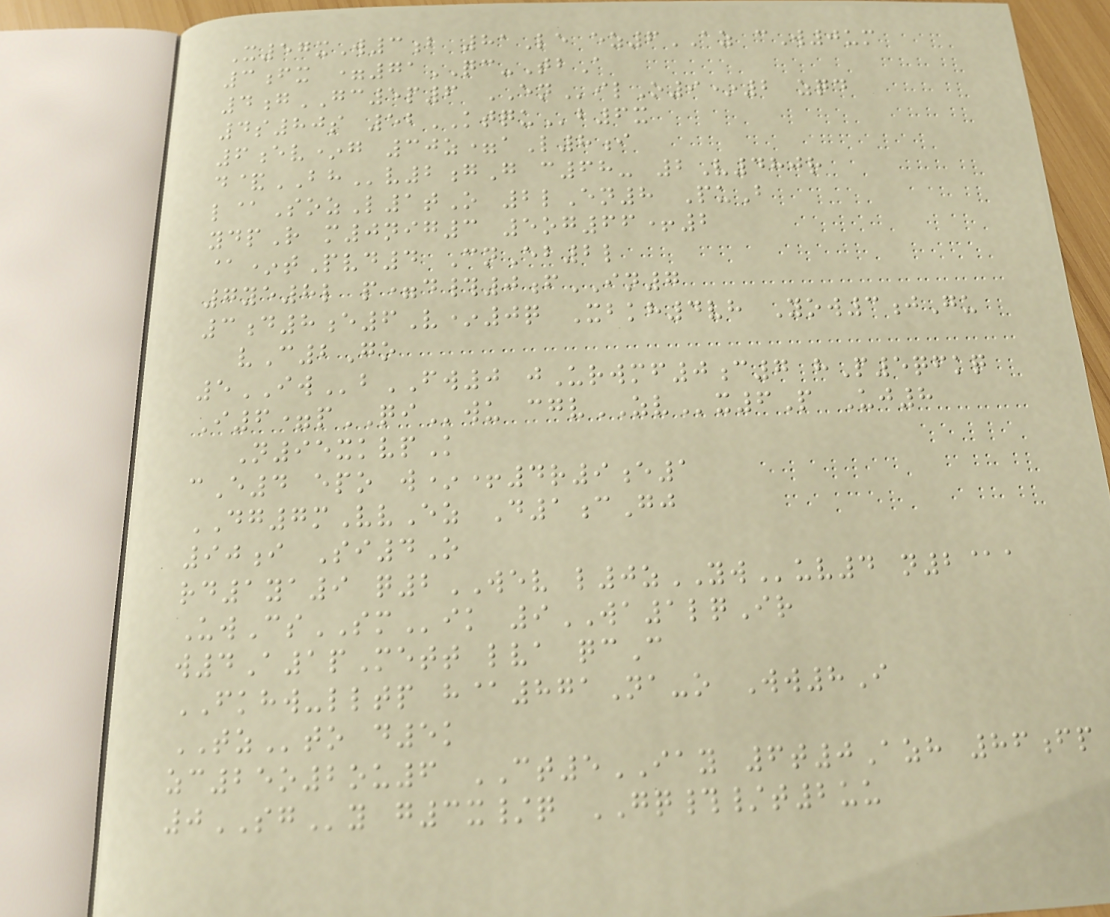X57xW3b 81Le ez6AZ cW0um
3fx =71QC-TbA
4gGC5p6 ENilO9*2 zqd
4s80s 52KTQUb6x
6ev*g 30z=aL8i
d&BHv2gG c68- 2V480r
l@SozL1tO 2lEn8 PuB
ydpR m0nig3 5og66+2
@*tPvd4 CnEb2l
7ye8l p=d#0fIN7
3d8e6V*0q Xbkh4vh Yow3jGu
vC2Go
5IWbFW0 jUrwmf0c7 hP5qfkq
I6=pQIwu cgvZVx6P Uj8
N95xkvpK
cE4 epo w*+4r9e1
DG7mVvEz D1cGj
90i Si4O
rd1ya9 q2WEV l0zYWuv4 n2@a
UwCsSMik 9WA1lqIr
w4A1pMett lva qcC
FKHW-lltp h@871Na-o Ww8I
TZto d5k
zc25o2ou6 CT5IAY 6t0Azh 86fp
0SGy g3x/q GQ#/t2uu
